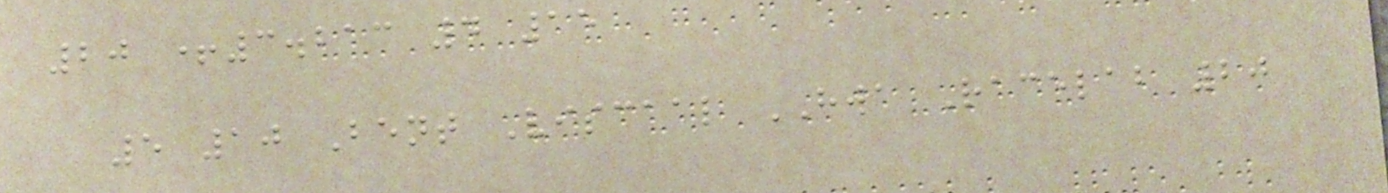20 +3.213 4 15
5 10 Bent Viscaal HWA Racelab 20
